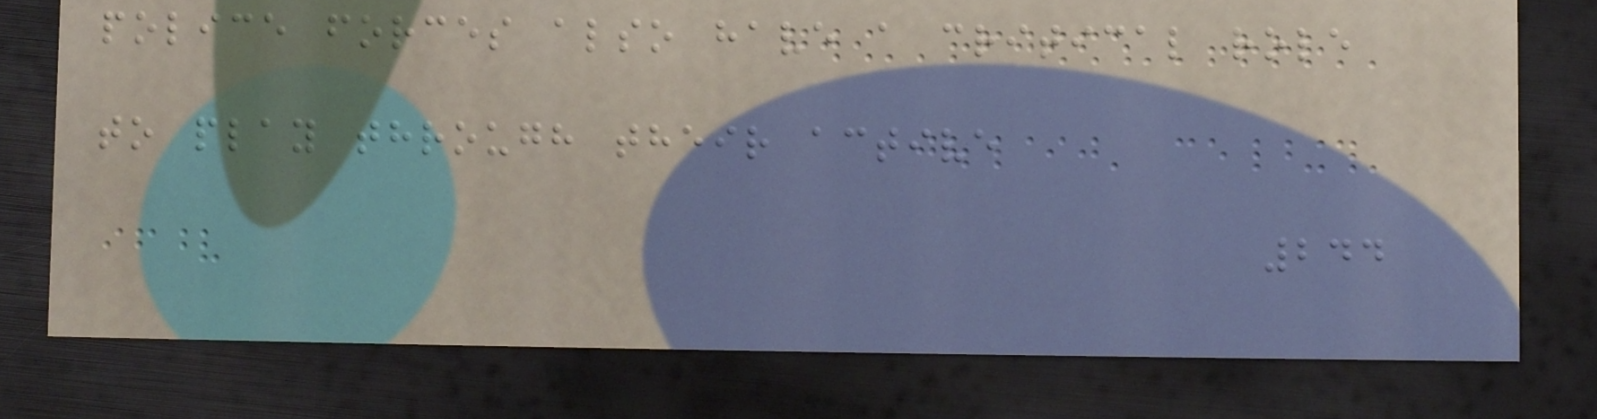police forces also have a critical role
to play through their active
244
